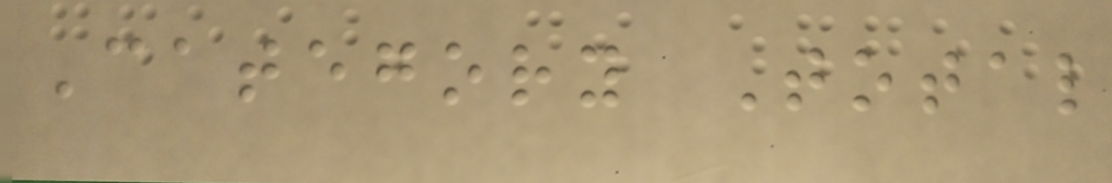Category Total
